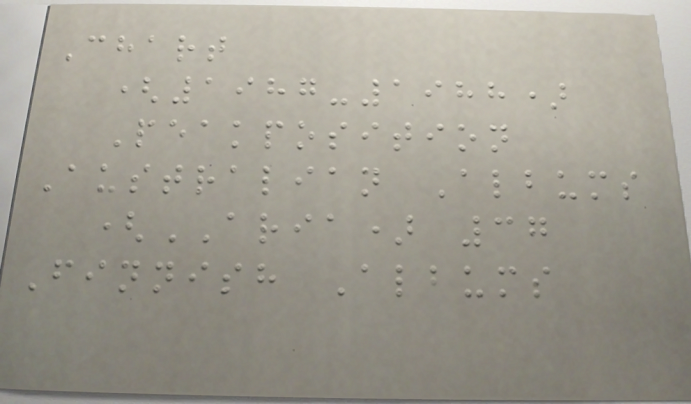Chart
(1987-1988)
Peakposition
Australian Albums
(ARIA) 37
Finnish Albums
